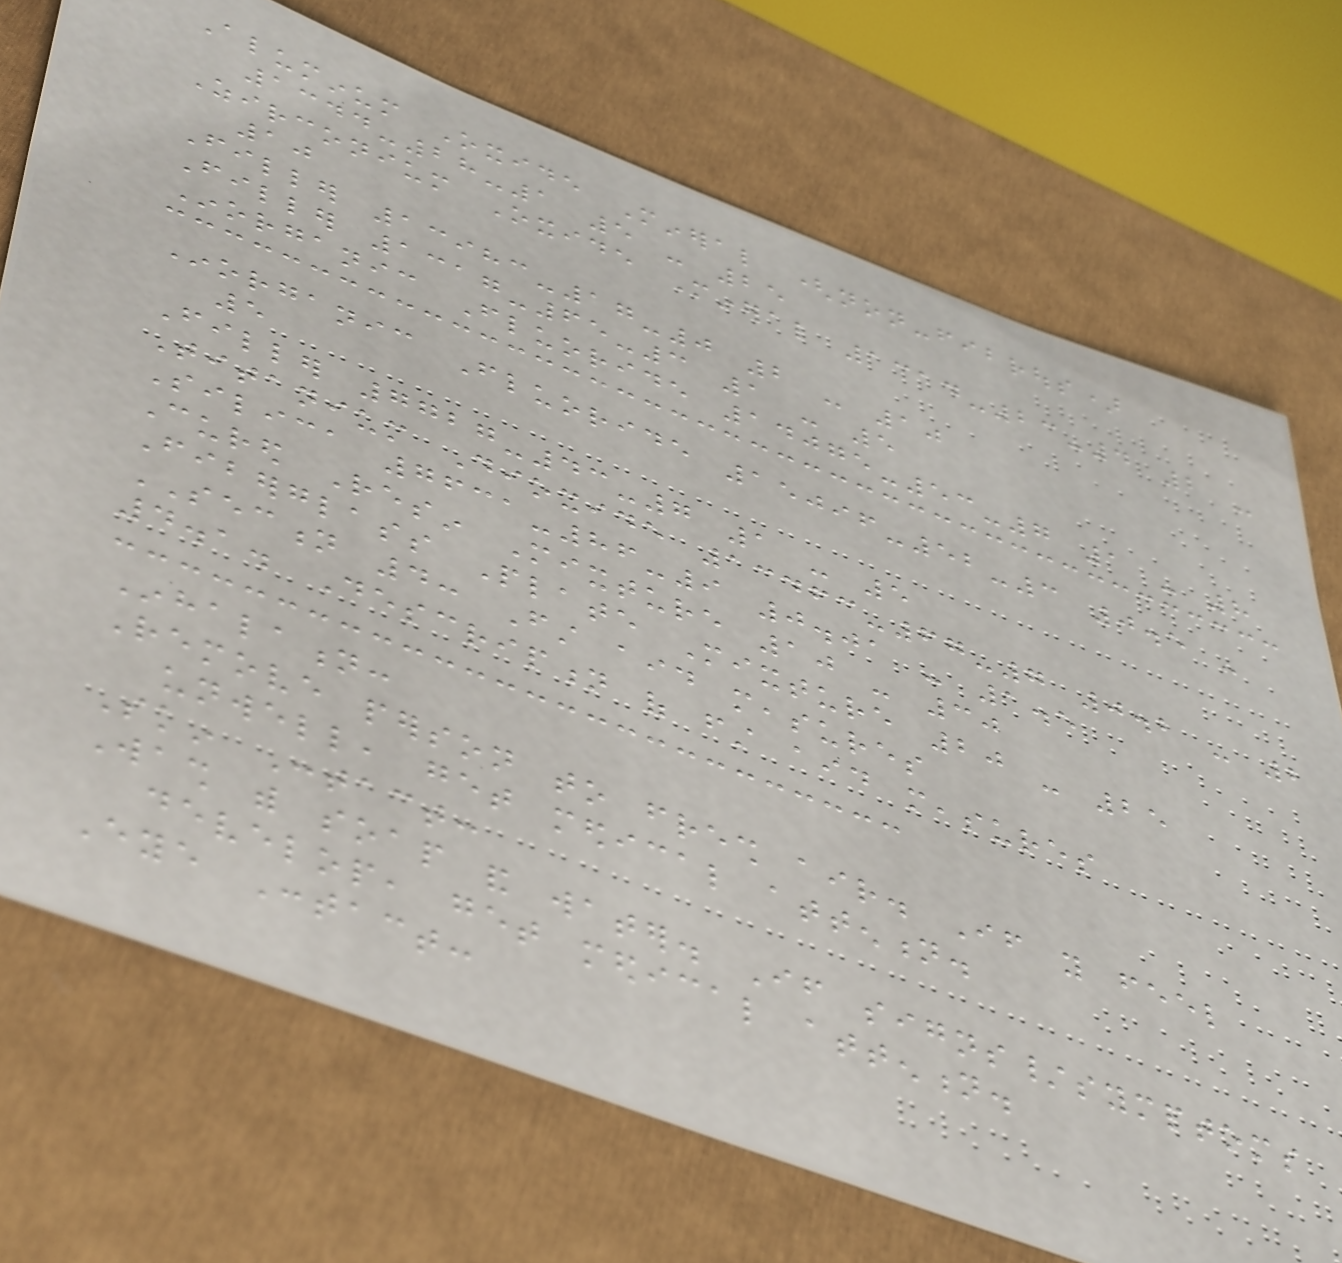Aluminum Oxide Mineral (non-fibrous)
1344-28-1 5 - 25
Zirconium Oxide Mineral 1314-23-4 2 -
10
Filler 13983-17-0 2 - 10
Filler 1317-65-3 1 - 5
Inorganic Fluoride 14075-53-7 1 - 8
Inorganic Fluoride 15096-52-3 0.5 -
5
Filler 7727-43-7 1 - 5
Titanium Dioxide 13463-67-7 0.2 - 2
Silica 7631-86-9 0.01 - 1.5
Cured Resin Mixture 10 - 30
Fiberglass Plate Mixture 20 - 25
SECTION 4: First aid measures
4.1. Description of first aid measures
Inhalation:
Remove person to fresh air. If you feel
unwell, get medical attention.
Skin Contact:
Wash with soap and water. If signs/symptoms
develop, get medical attention.
Eye Contact:
